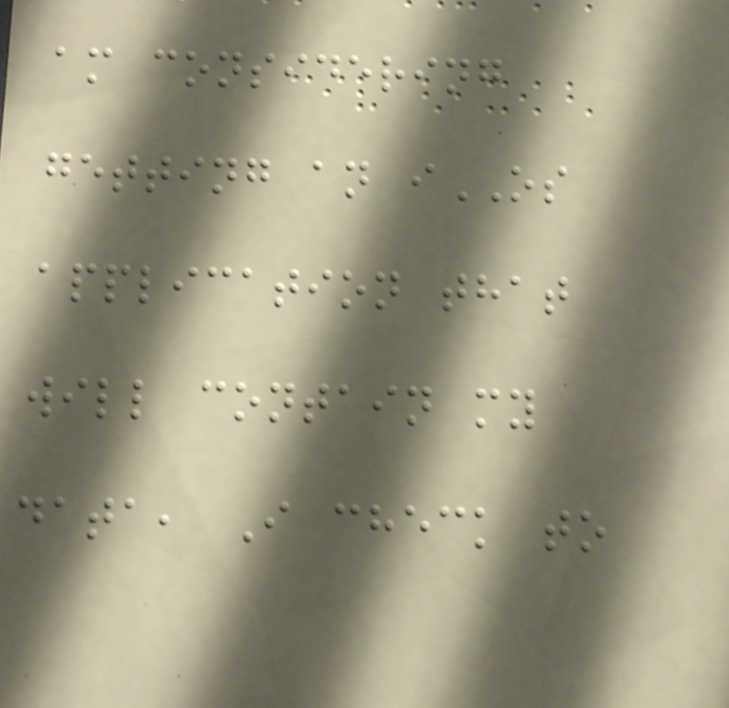am considering
getting an iOS
application that
will contain my
data, I check to
